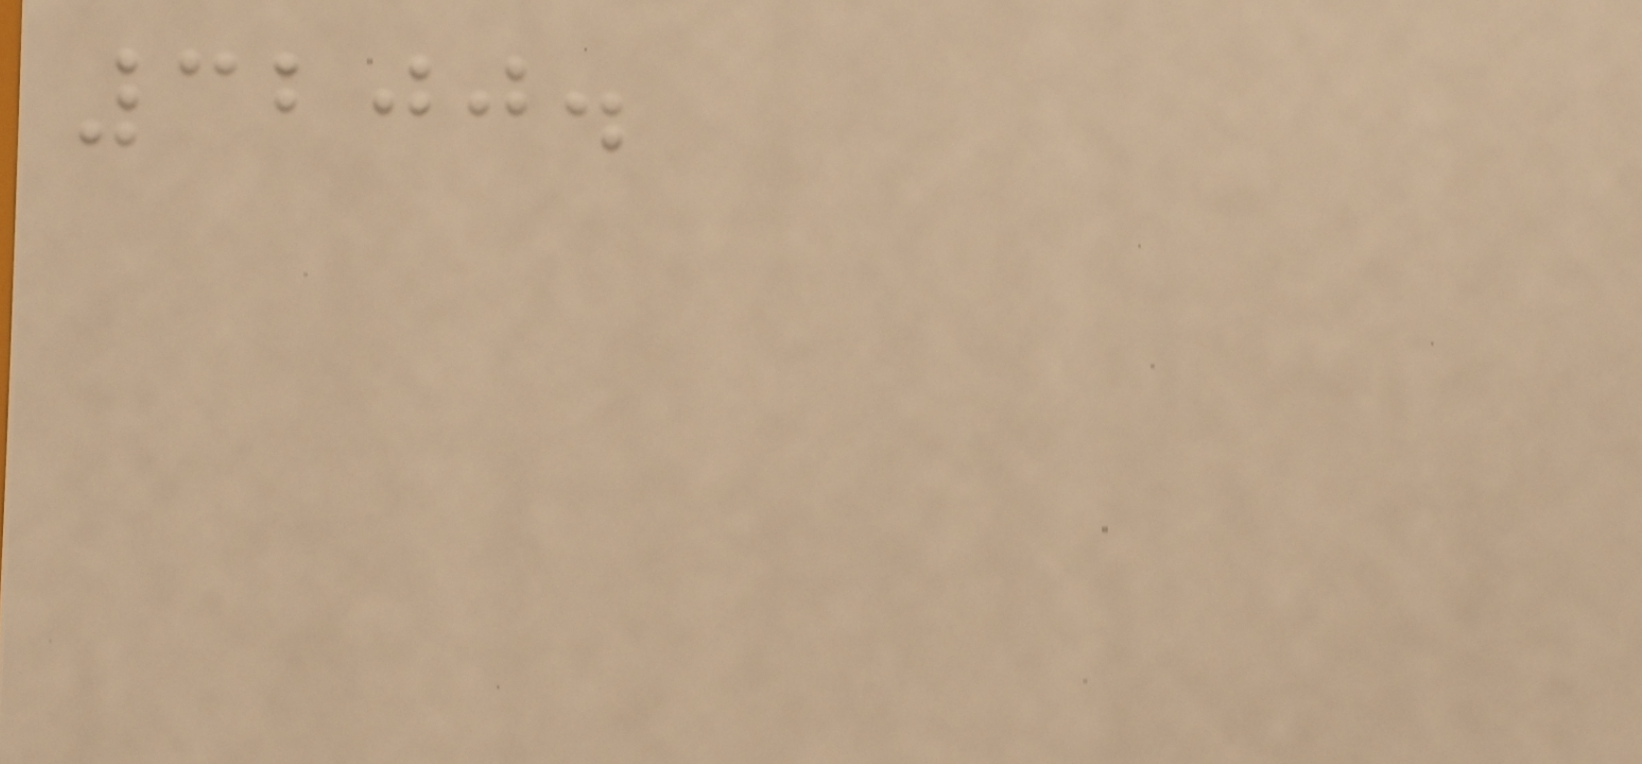3200.
